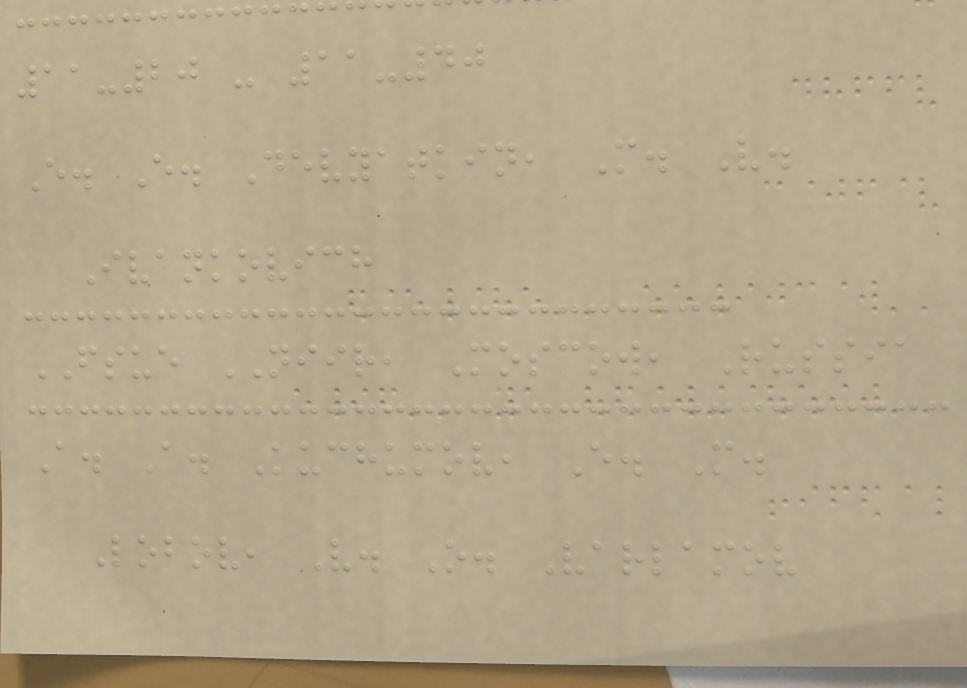11-20 - 11-40
E. E. Devyatkin, M. V.
Ivankovich
FSUE NIIR, Moscow, Russia
A. A. Kuchumov, E. M.
Lobov, V. O. Varlamov
